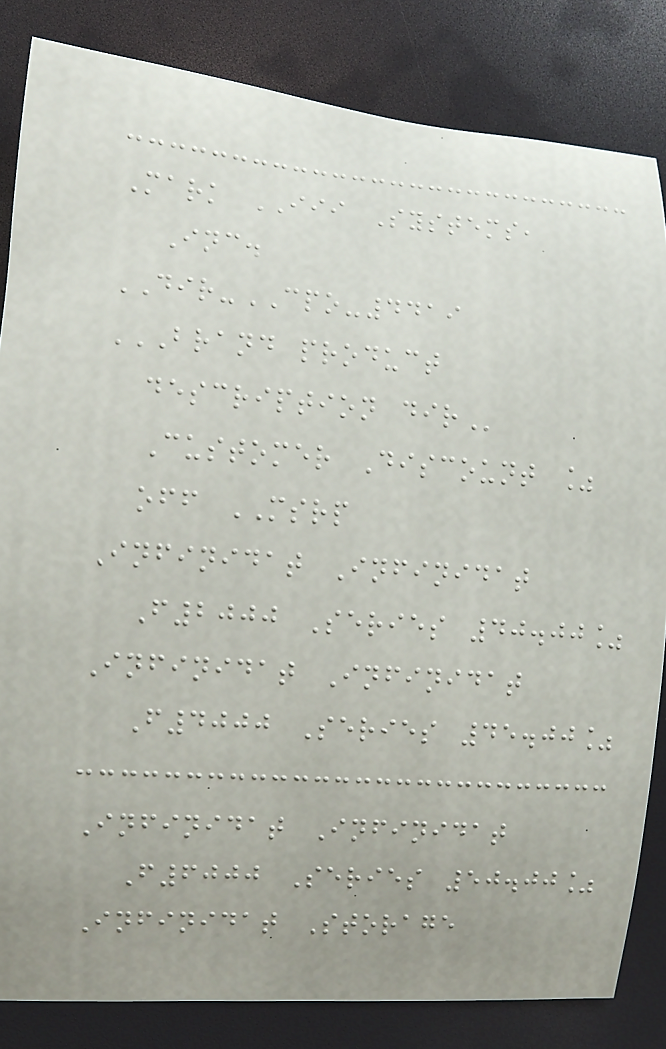Mark III Systems,
Inc.
DIR-CPO-4419
BRAND PRODUCT
DESCRIPTION DIR
Customer Discount %
off MSRP
Infinidat Infinidat
F2000 Series 40.00%
Infinidat Infinidat
F4000 Series 45.00%
Infinidat Infinidat
F6000 Series 50.00%
Infinidat Storage
